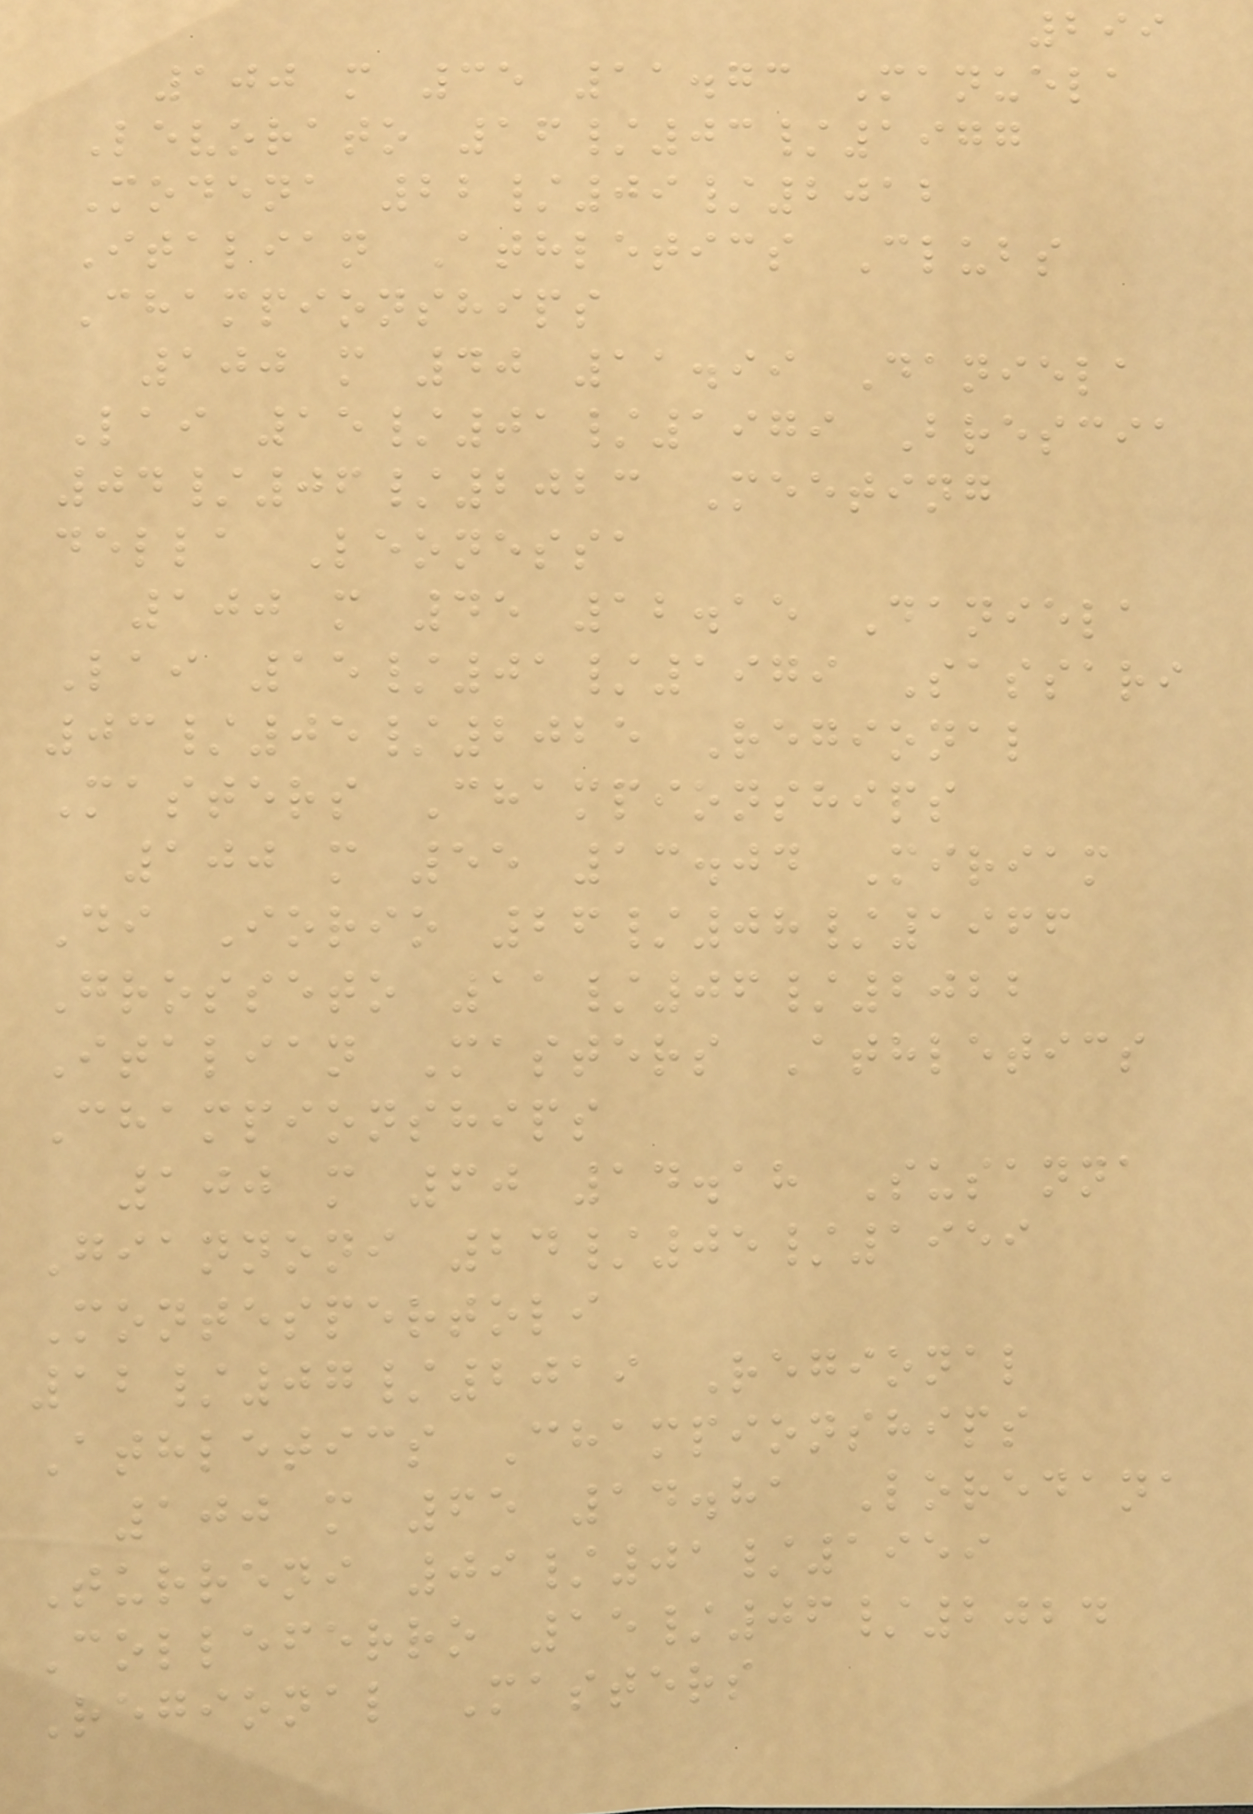299
100 m 35 11.73 Manuela
Levorato 16/03/1977
Modena 22/09/2012
Italian Athletics Clubs
Championships
100 m 40 11.99 Daniela
Lai 15/01/1979 Brescia
04/06/2023 Meeting
della Leonessa
100 m 45 12.15 Daniela
Lai 15/01/1979 Sassari
03/05/2025 Regional
Masters Championships
100 m 55 13.04 Miriam
Di Iorio 26/08/1966
Grosseto 11/06/2022
Italian Masters Athletics
Championships
100 m 60 14.18 Susanna
Giannoni 24/05/1959
Montespertoli
12/07/2019 Regional
Athletics Championships
100 m 65 14.81 Loredana
Turreni 09/01/1959
Colleferro 15/06/2024
Regional Masters
